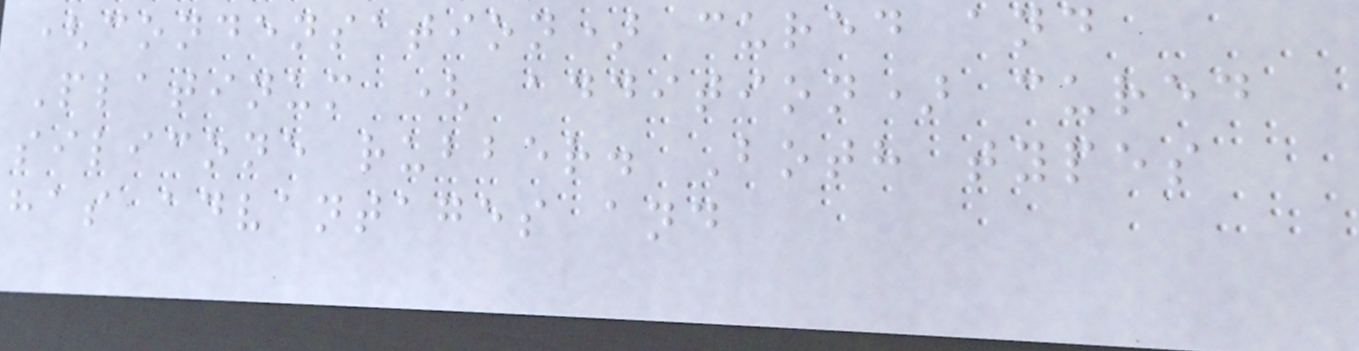(condensation) cured and
Platinum ( addition) cured
silicone rubber. Both types
has advantages and
